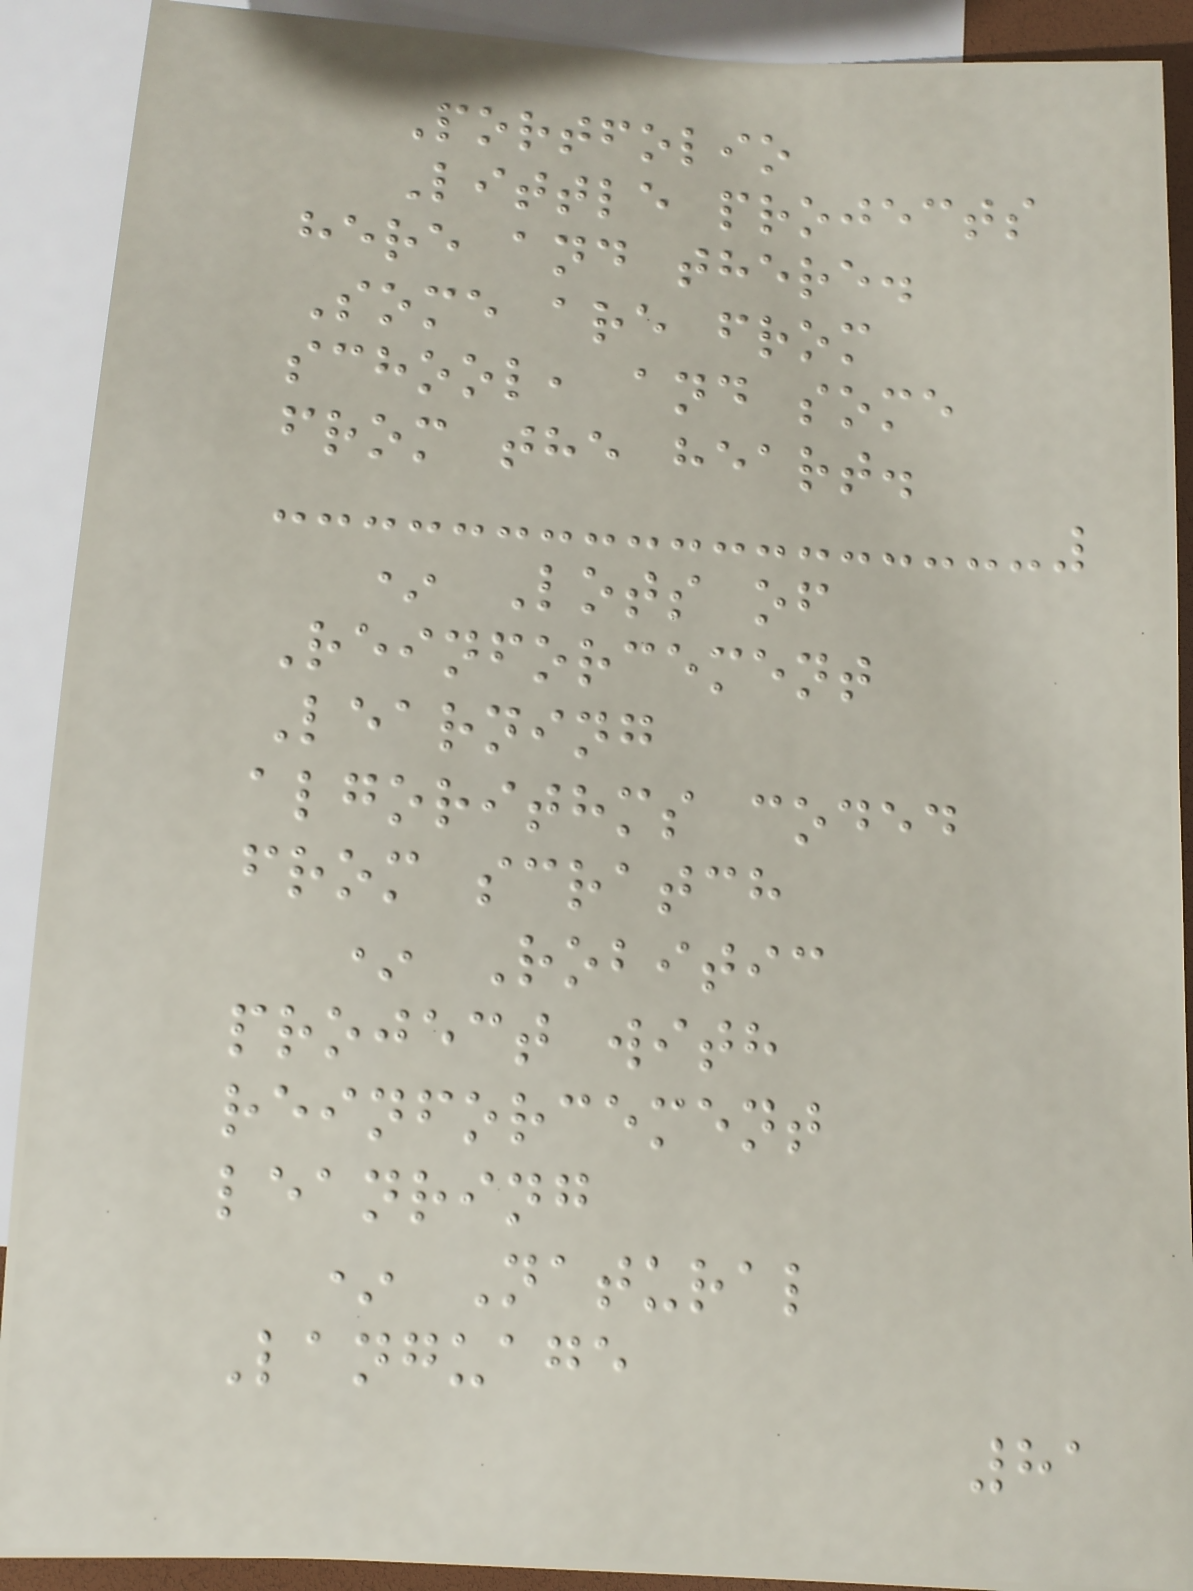Portfolio
Little projects
here and there.
Some are from
school, and some
from the heart.
* Lots of
Reinforcement
Learning
algorithms coded
from scratch
* Robitic
project with
reinforcement
leanring
* Natural
Language
81
